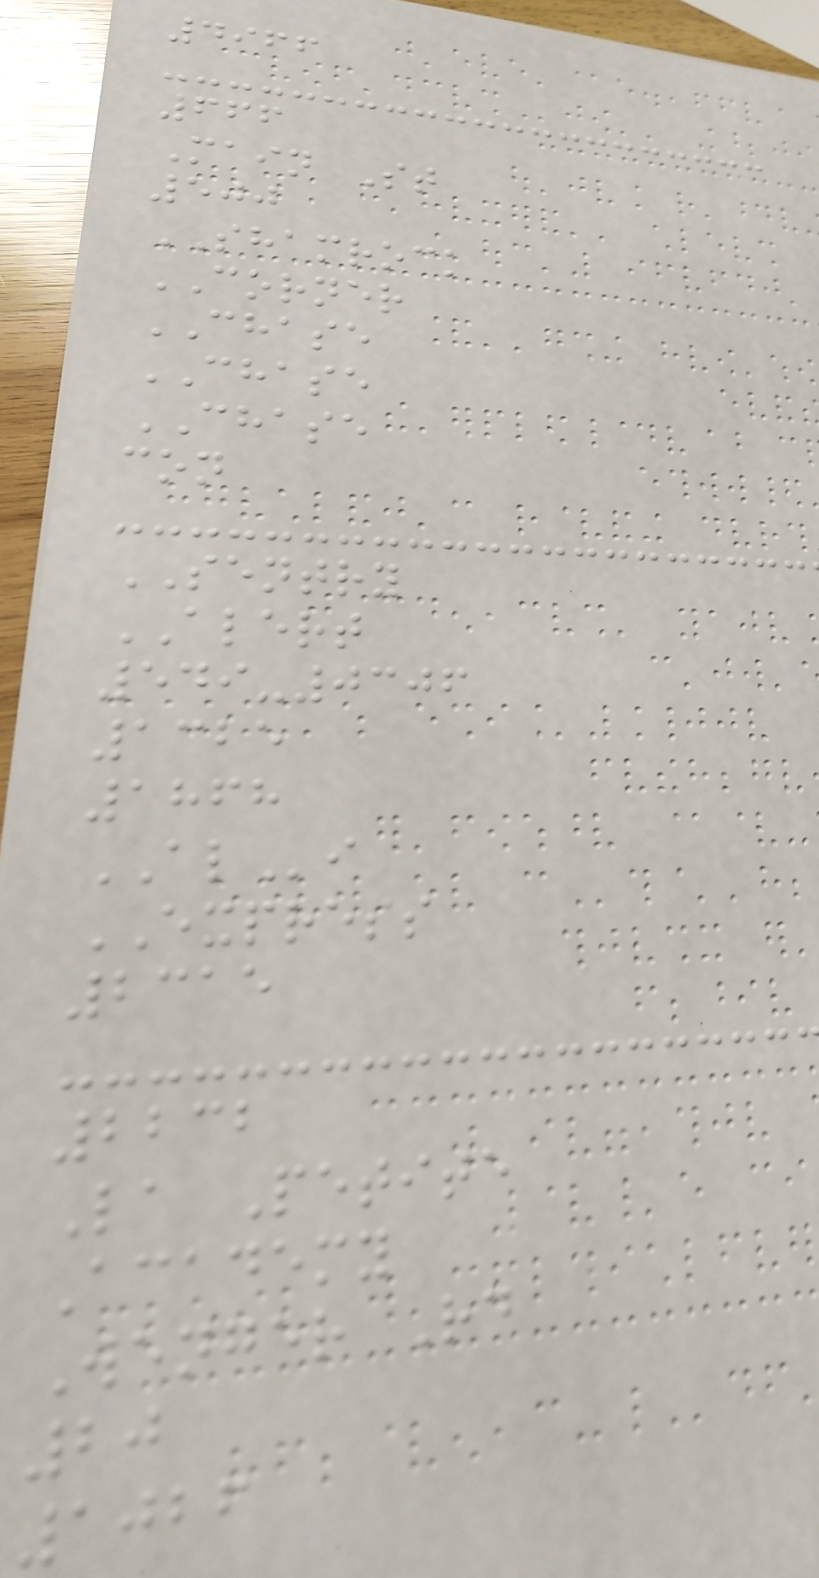4966
666
Main St
500
SHAMROCK
CORNER
CHASE
CHASE
CHASE
con
SENTRY
ALERT
549-0306
1325
1868
ALi
EXPRESS
2315
2232
La Petite
Academy
Wenger Rd
20
1026
